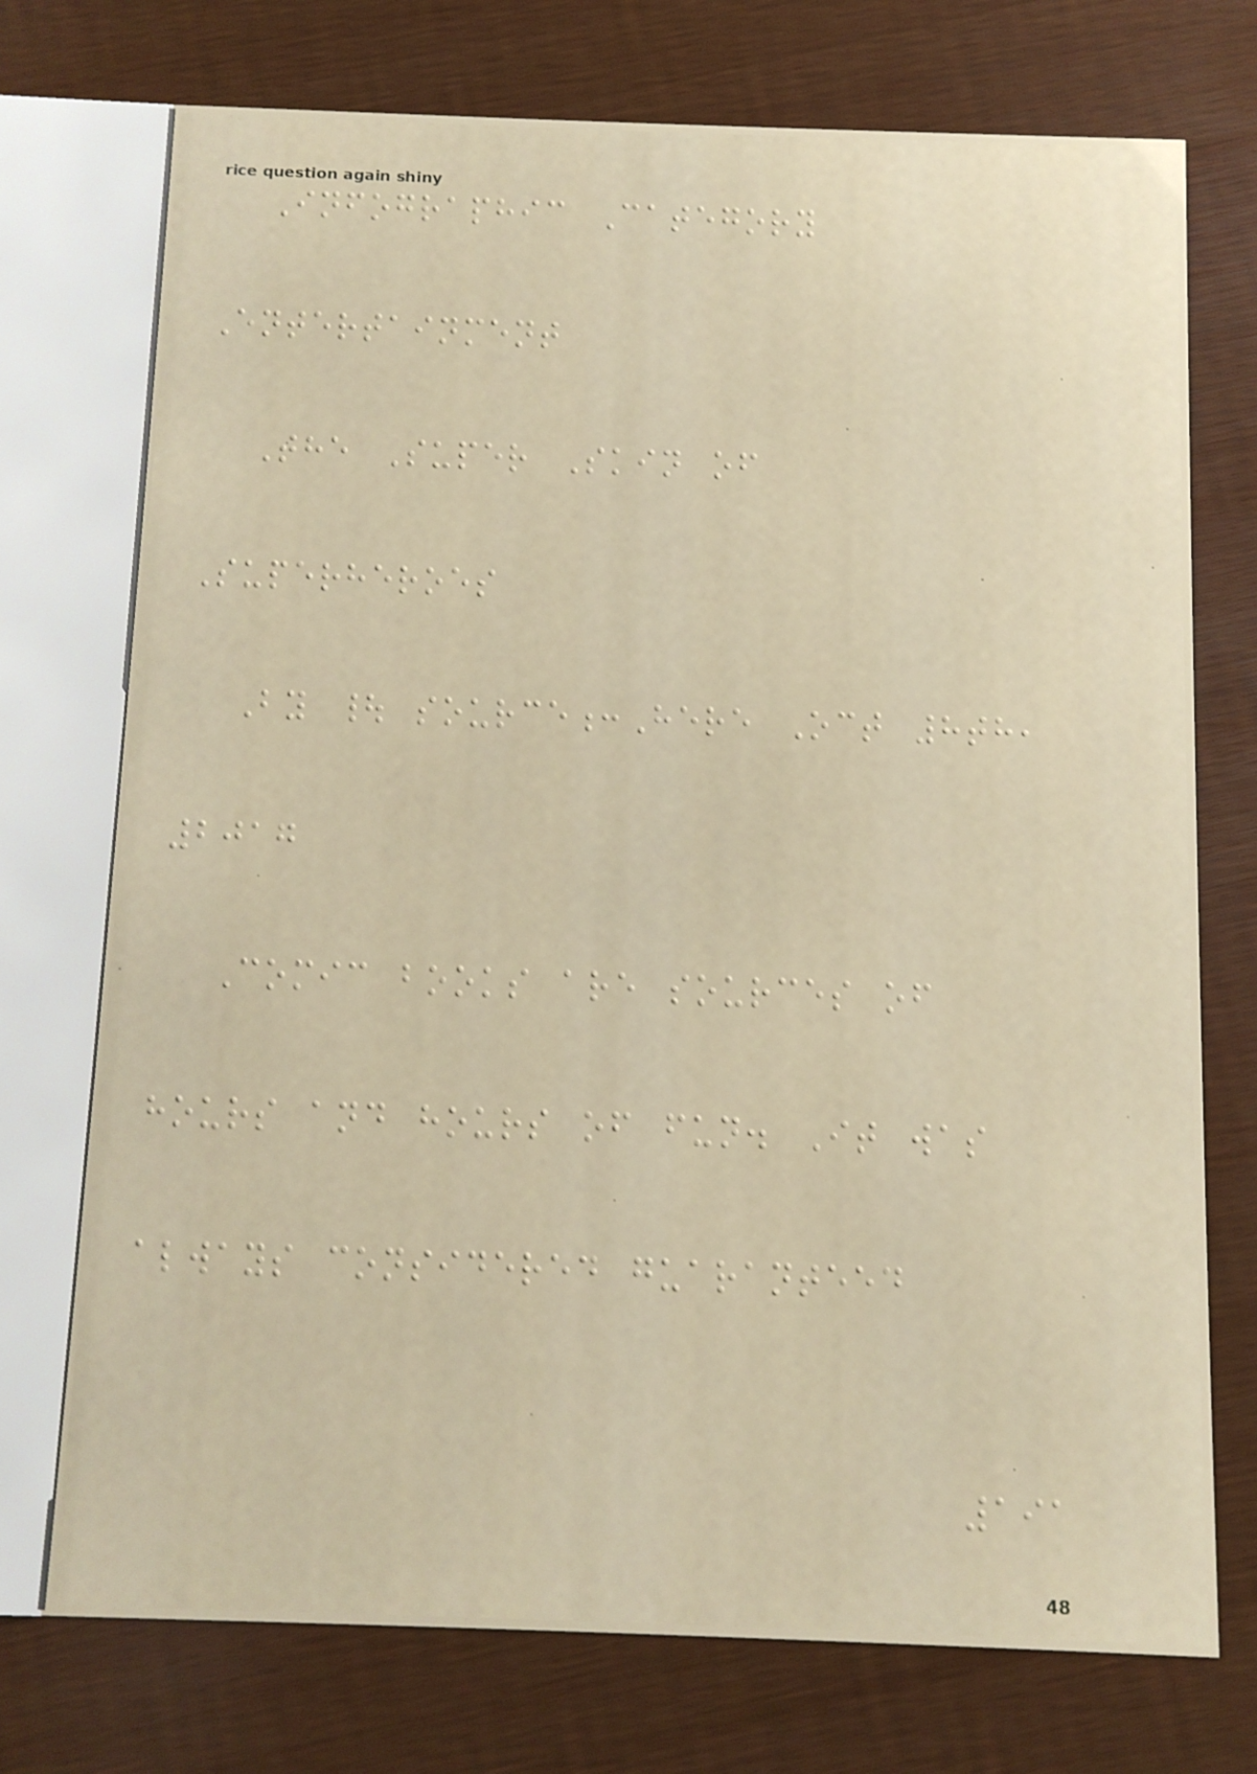Infographic Category
Entertainment
The Super Skin of
Superheroes
By | source:Here Oct 8th,
2017
Comic books are sources of
hours and hours of fun. It was
always considered guaranteed
191
